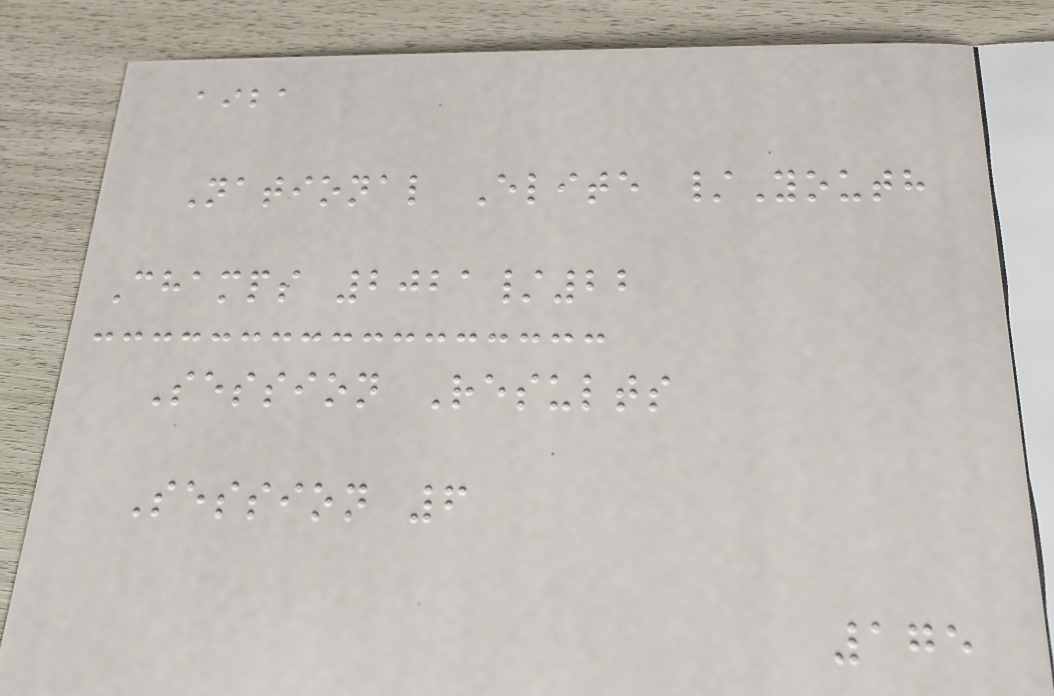aiba
National Elite /Youth
Champs 2021/22
Session Results
Session 6
175
